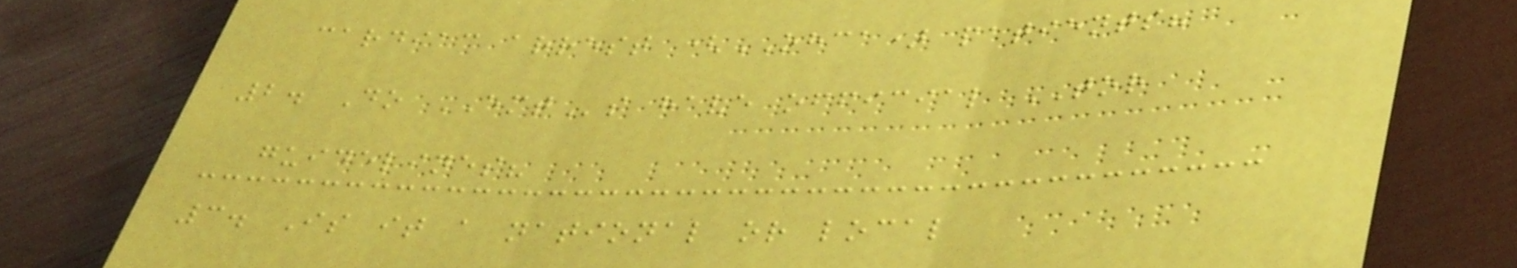cardiac arrest (OHCA) patients?
2. Do EMTs have official TOR
guidelines?
3. Is it a national or local
